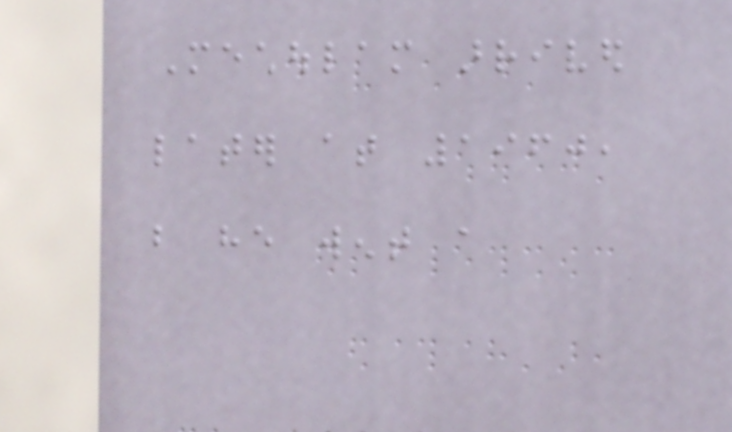Mechoulam arrived
later at 1960,
but he went a
